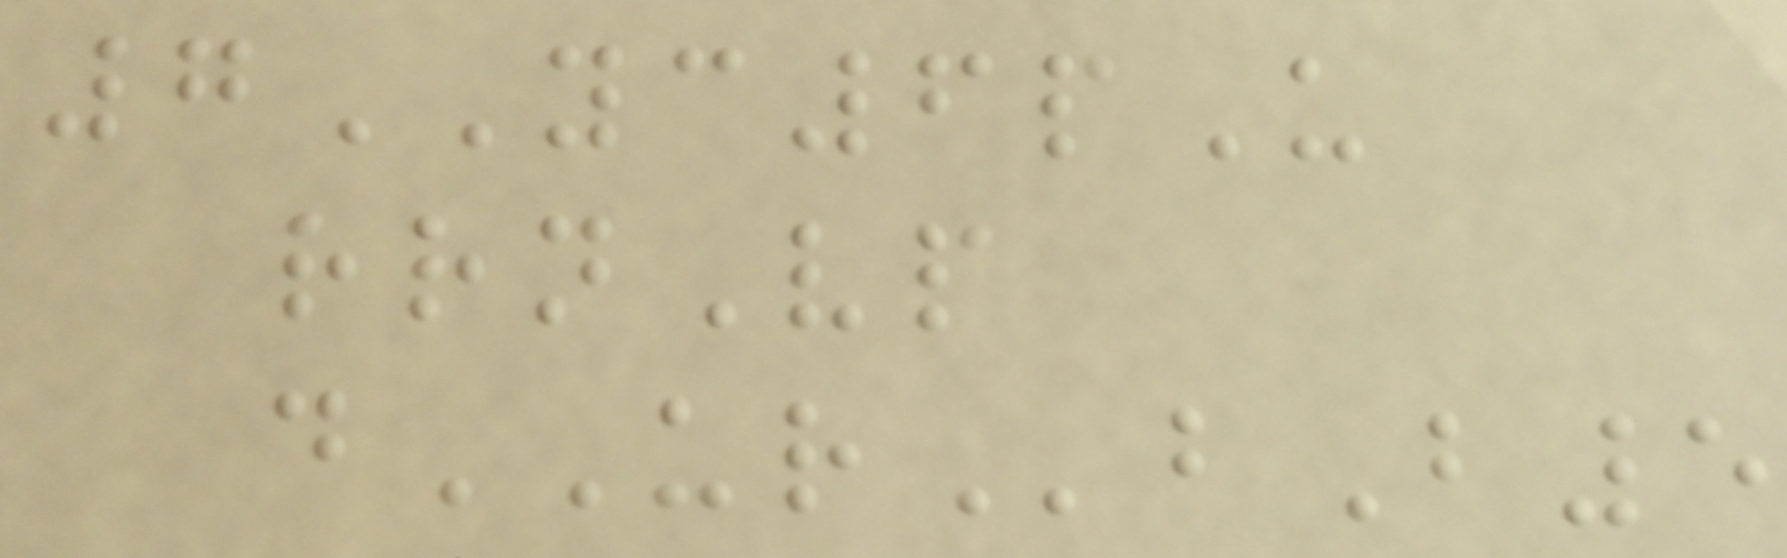7YC6pU
rrnVp
dURbB5
